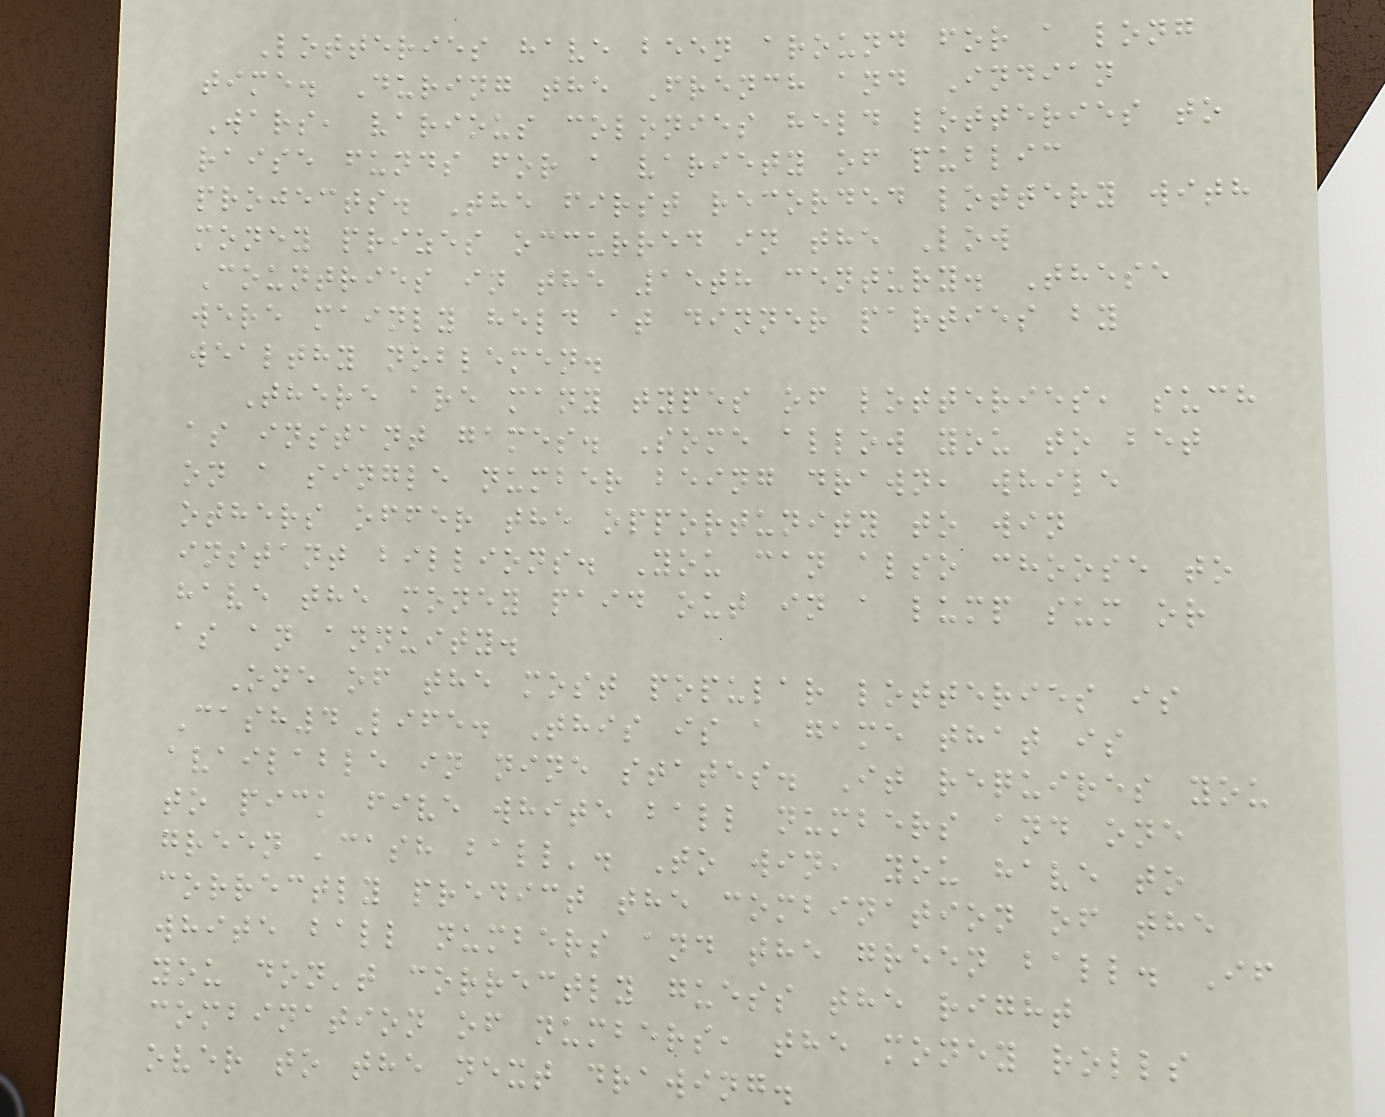Lotteries have been around for a long
time. During the French and Indian
Wars, various colonies held lotteries to
raise funds for a variety of public
projects. The first recorded lottery with
money prizes occurred in the Low
Countries in the 15th century. These
were mainly held at dinner parties by
wealthy noblemen.
There are many types of lotteries, such
as instant games. Some allow you to bet
on a single number being drawn, while
others offer the opportunity to win
instant billions. You can also choose to
have the money paid out in a lump sum or
as an annuity.
One of the most popular lotteries is
Cash4Life. This is a game that is
available in nine states. It requires you
to pick five white ball numbers and one
green 'cash ball'. To win, you have to
correctly predict the combination of the
white ball numbers and the green ball. If
you don't correctly guess the right
combination of numbers, the money rolls
over to the next drawing.
